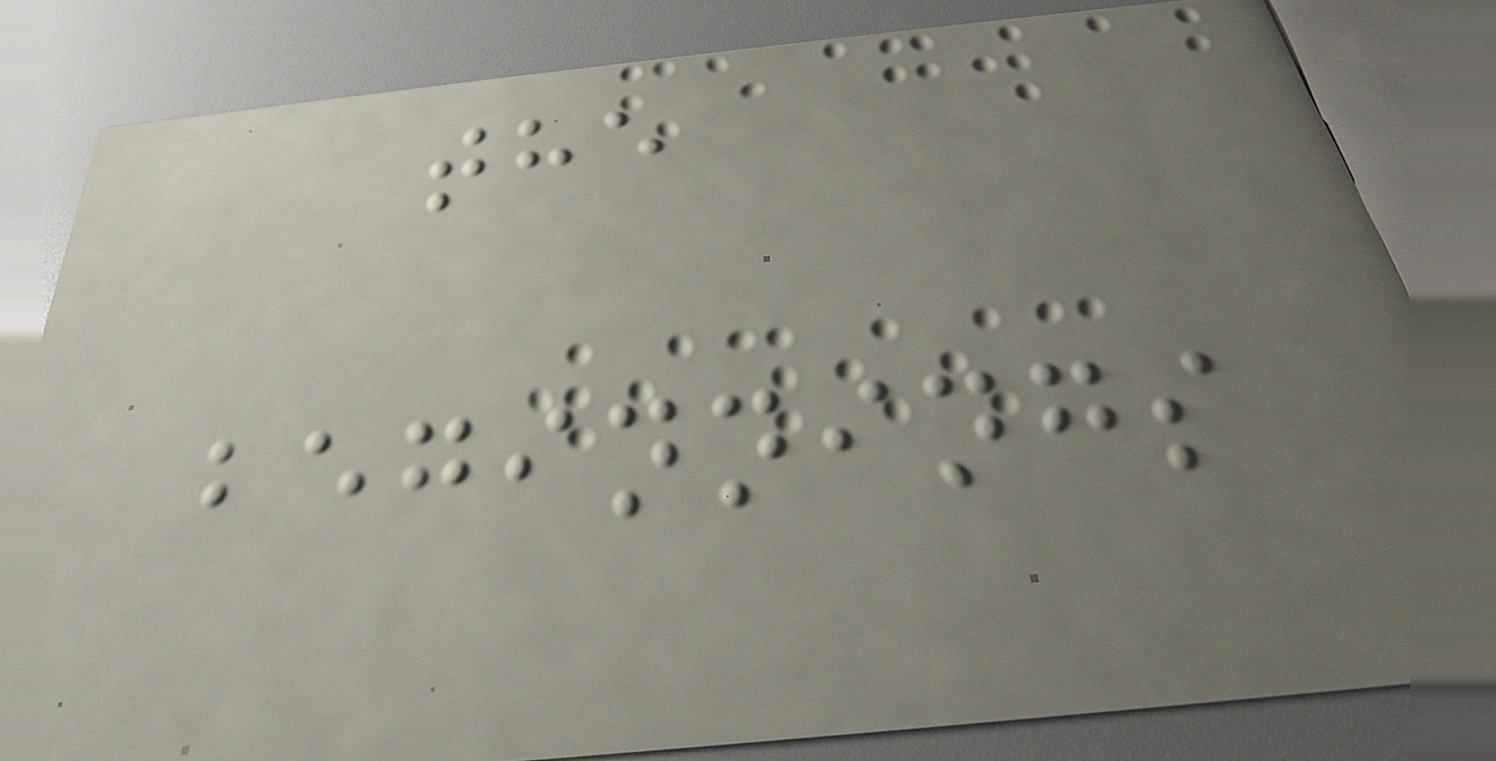the
beginnings
